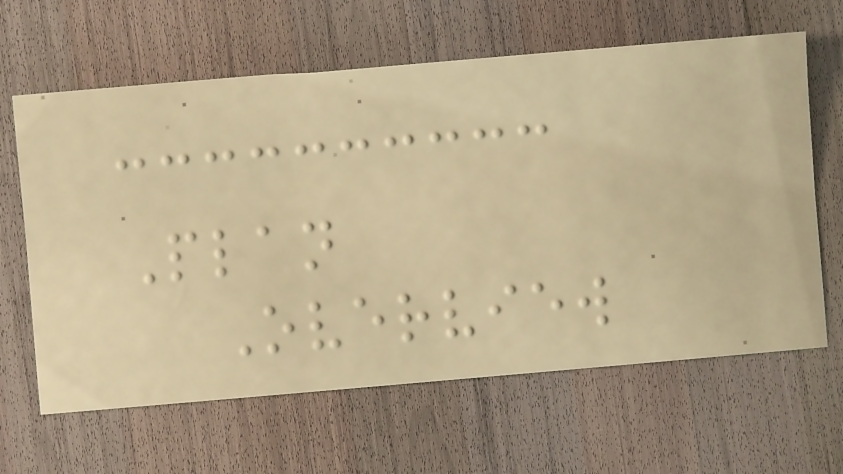Plan
Overview
